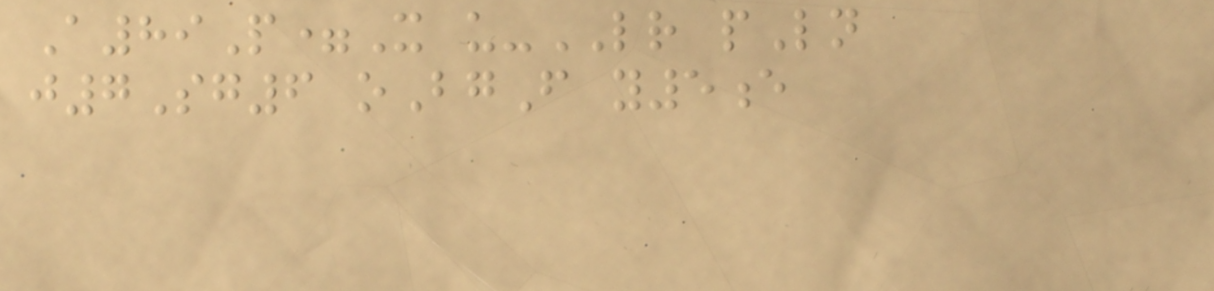A89P=X u-LR pLn
j7Sg6 oBgF y5e
